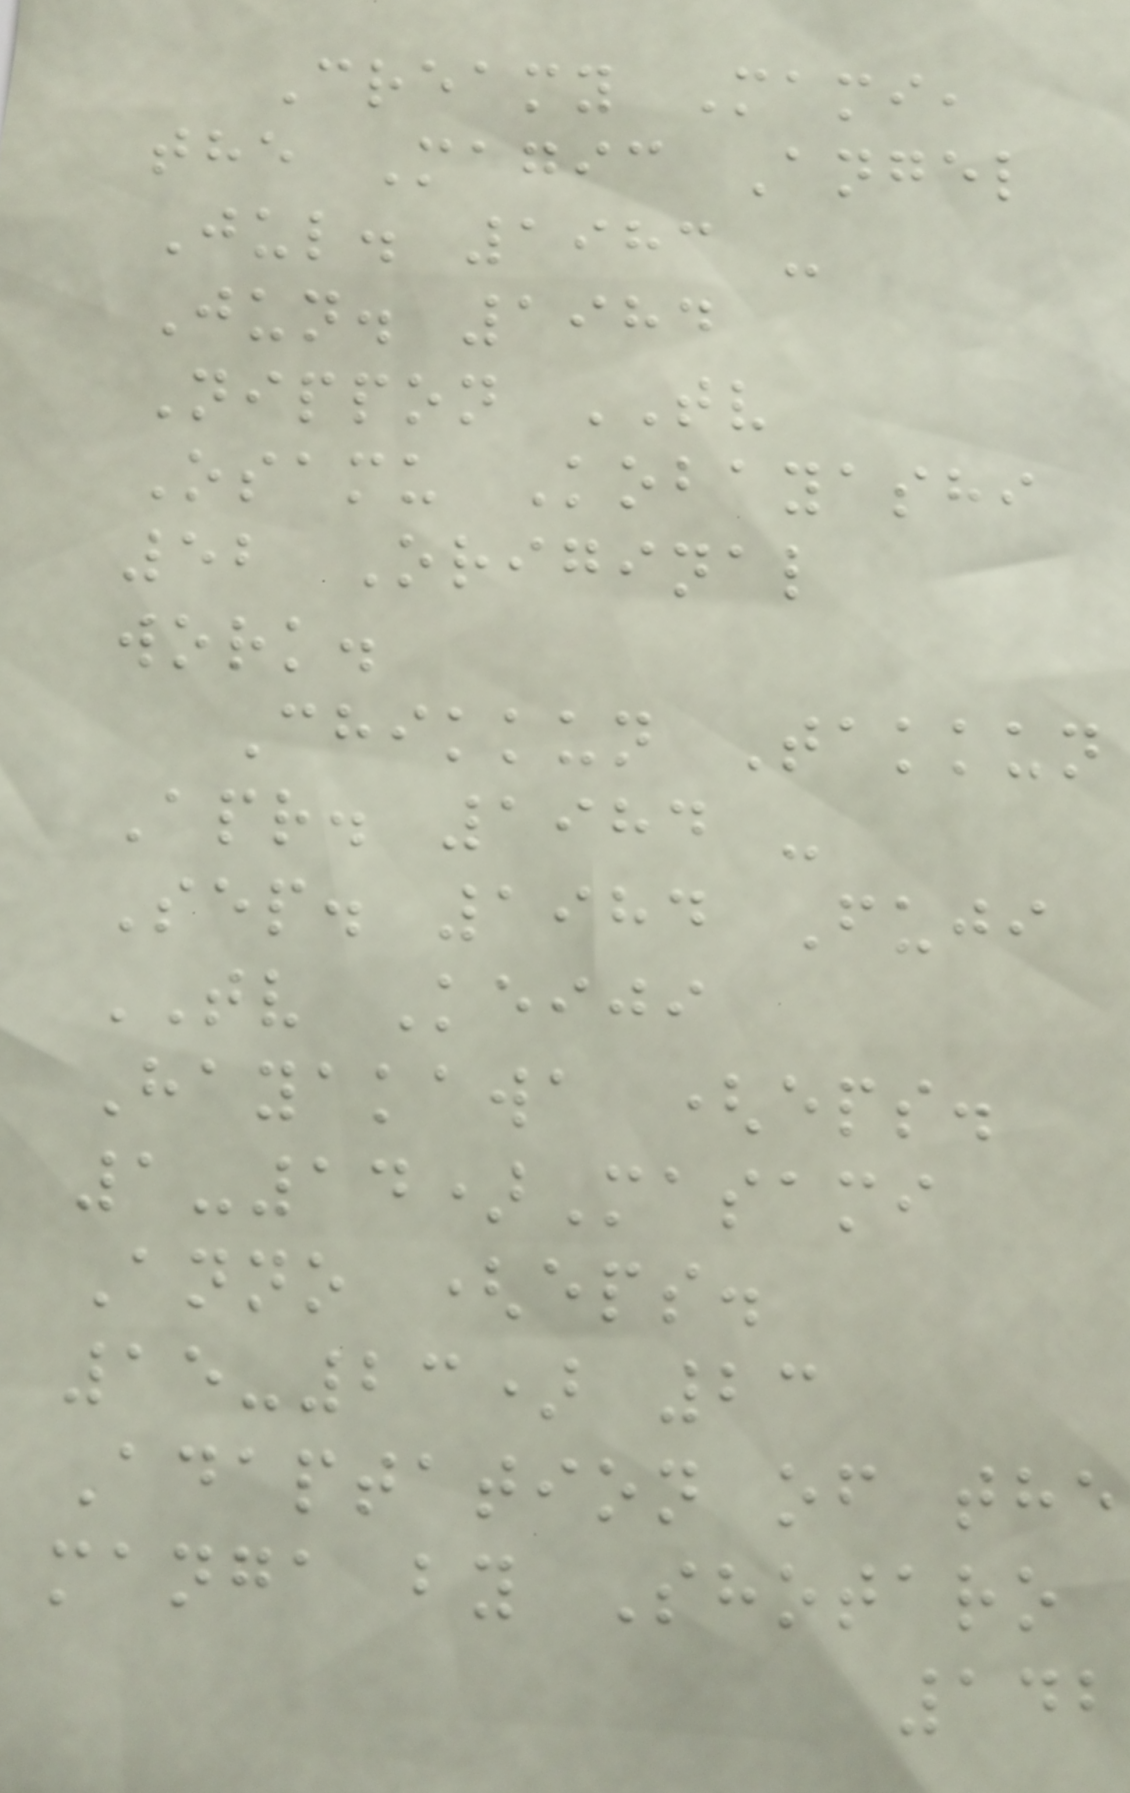Creamy Mami,
the Magic Angel
Jul. 1983 -
Jun. 1984
Nippon TV
Osamu Kobayashi
52 Original
work.
Chikkun Takkun
Apr. 1984 -
Sep. 1984 Fuji
TV Keiji
Hayakawa (eps.
1-14)Masami
Anno (eps.
15-23) 23
Adaptation of the
manga by Shotaro
142
